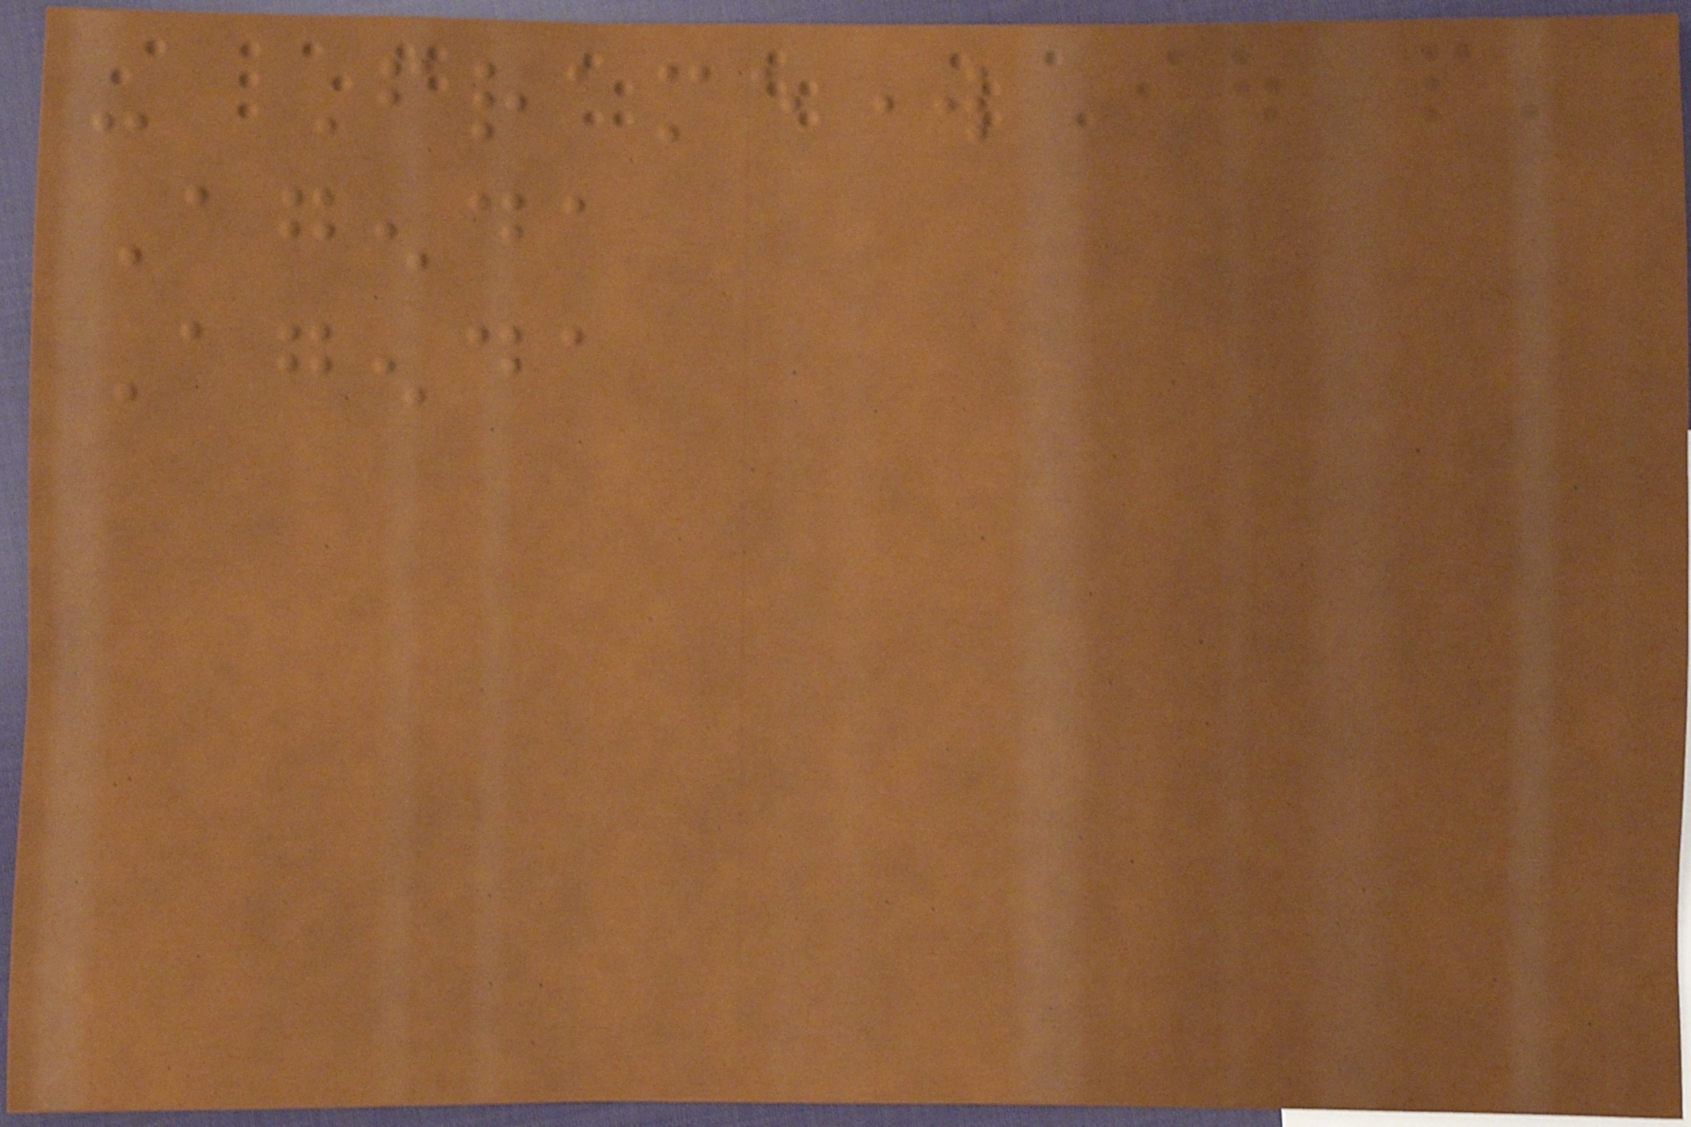- Framework
Agenda
Agenda
